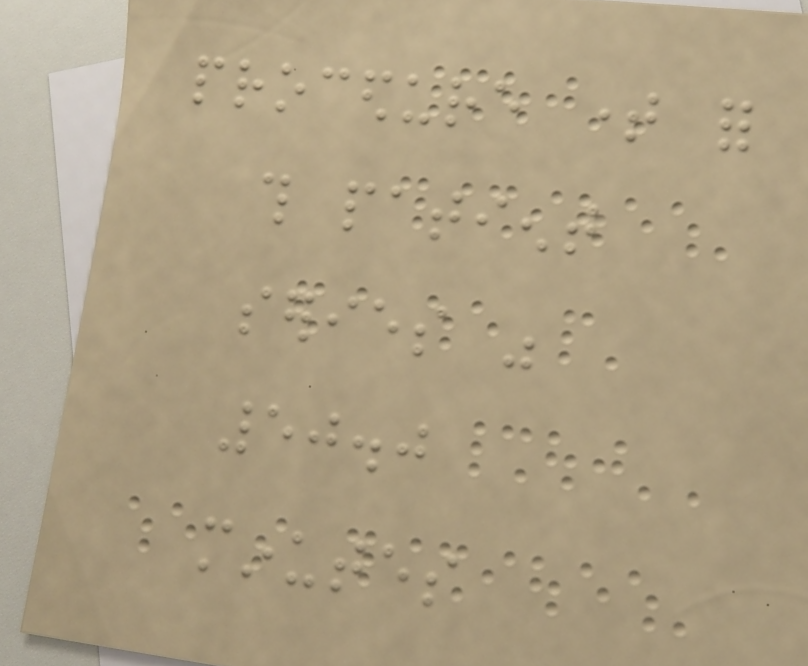procedure time for
this patient
series was
50.0
minutes
